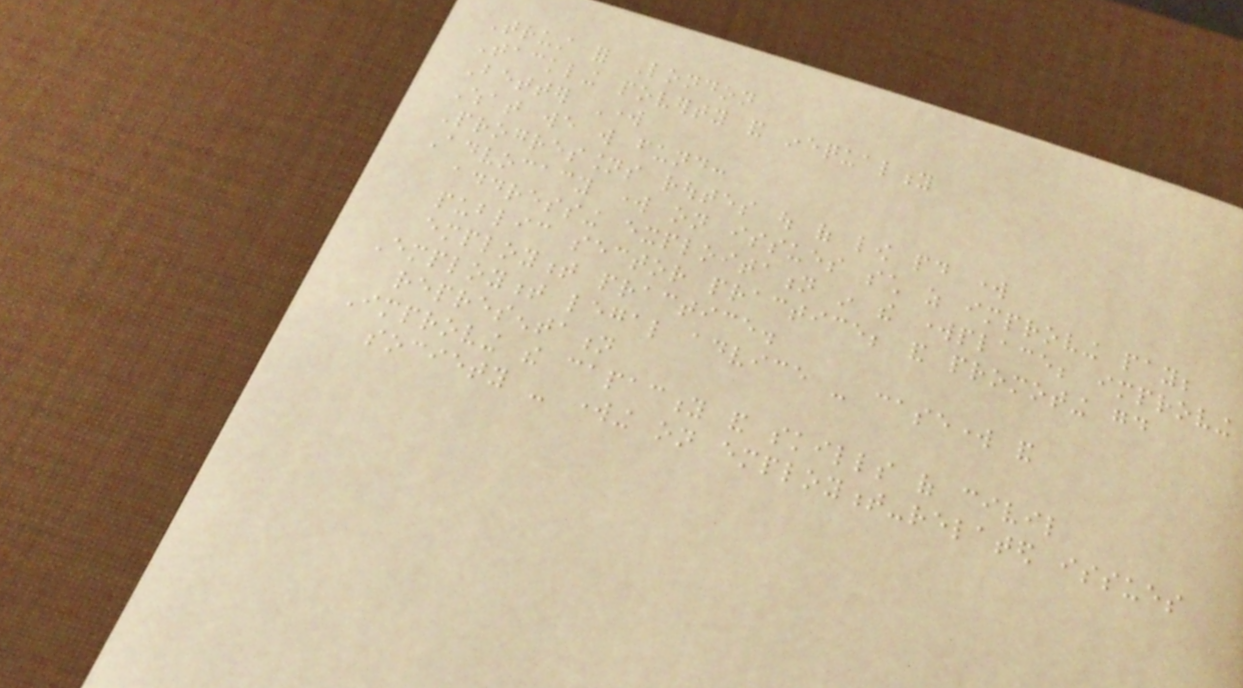Trust for London
Tackling poverty and inequality
Better Work
What we will fund:
Progressions routes out of low paid work
Advocacy work on issues such as improving pay;
addressing exploitation in the workplace; improving
public sector practice; and promoting good
employment practice.
Employment legal advice - casework and
representation
Improving the capacity and skills of civil
society - working on employment-related issues
